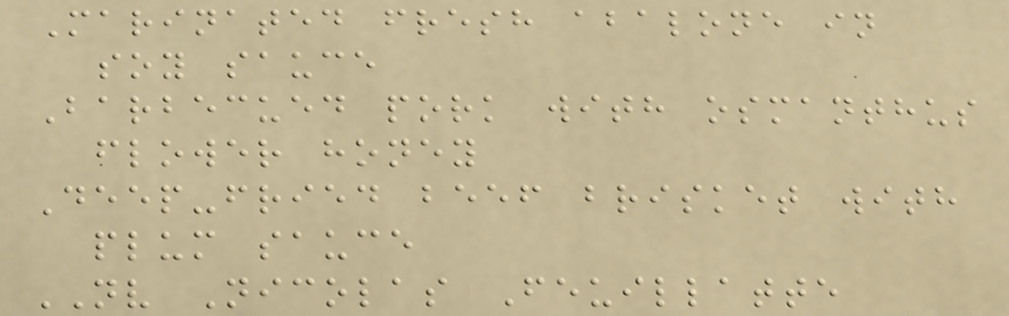Marinated fresh abalone in
soy sauce
Barbecued pork with osmanthus
flower honey
Deep-fried beef brisket with
plum sauce
NV Nicolas Feuillatte
